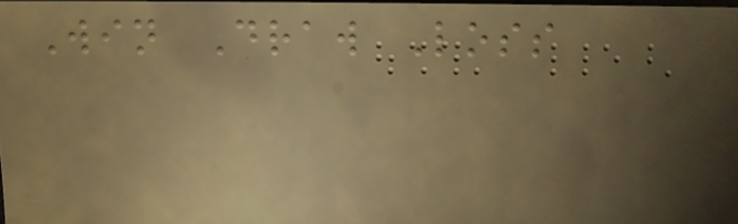Win Draw Loss
